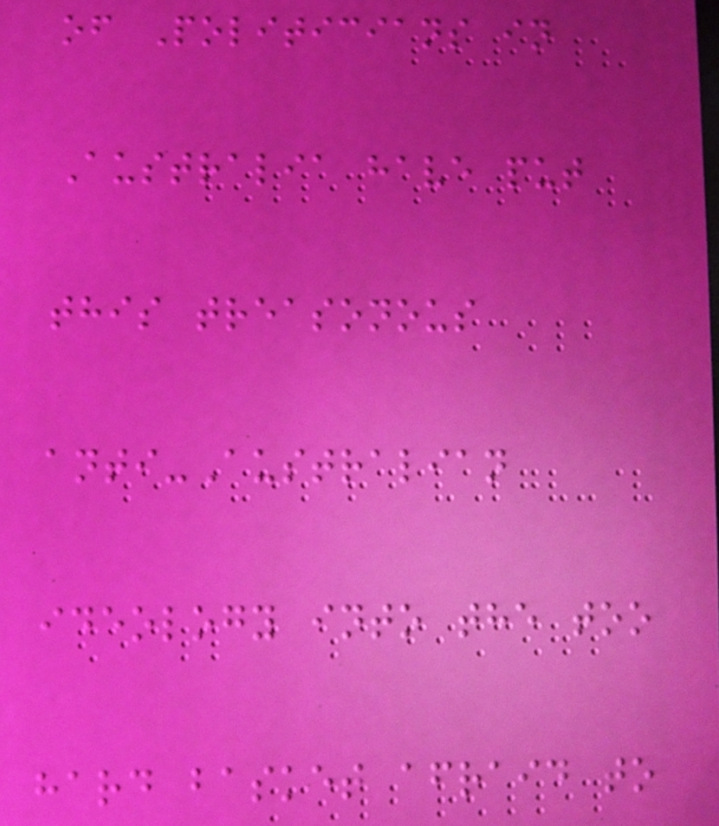of Politicians in
Australia have put
this treasonous
anti-Australian
ideology into the too
hard basket afraid to
